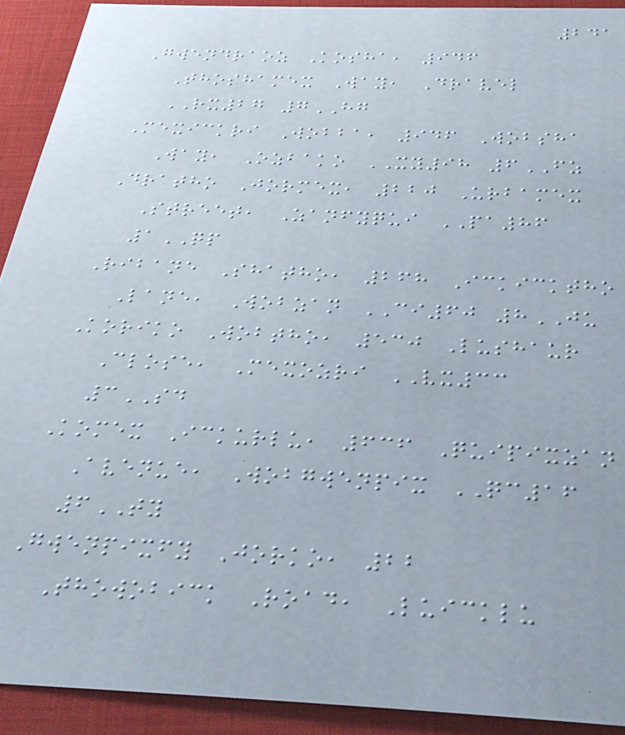241
Gwendraoz Kosha, 946
Thoshamex Way, Dravel
RX27 7HG
Mexickri Wobba, 946 Wobsha
Way, Ozbako XY98 6FZ
Dratho Jormex, 220 Urbamex
Street, Zanfyqui PA86
1QP
Ribane Shatho, 268 Ickicktho
Lane, Wobzan CI60 8JU
Koriko Wobtho, 530 Lushaur
Close, Mexozri VX33
3SD
Komex Ickurlu, 636 Quipixzan
Avenue, Wobgwenpix QC16
6TY
Gwenpixfy Jorko, 22
Thowobick Road, Luicklu
